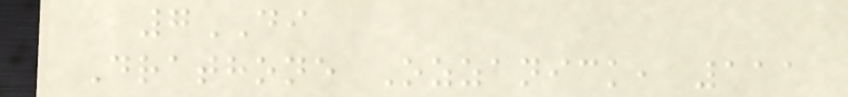7DI
Drathone Ozzanick, 111
